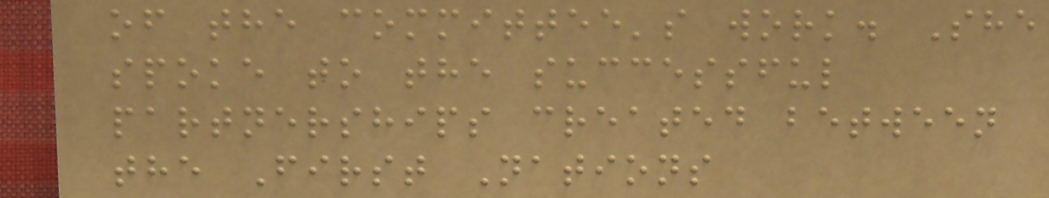of the committee's work. She
spoke to the successful
partnerships created between
the First Nations
